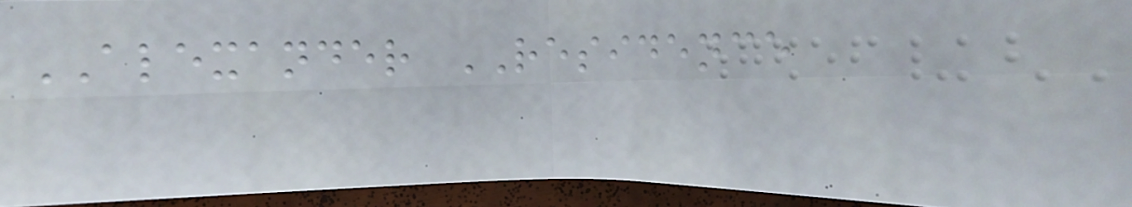ALEXANDER RESIDENCE
